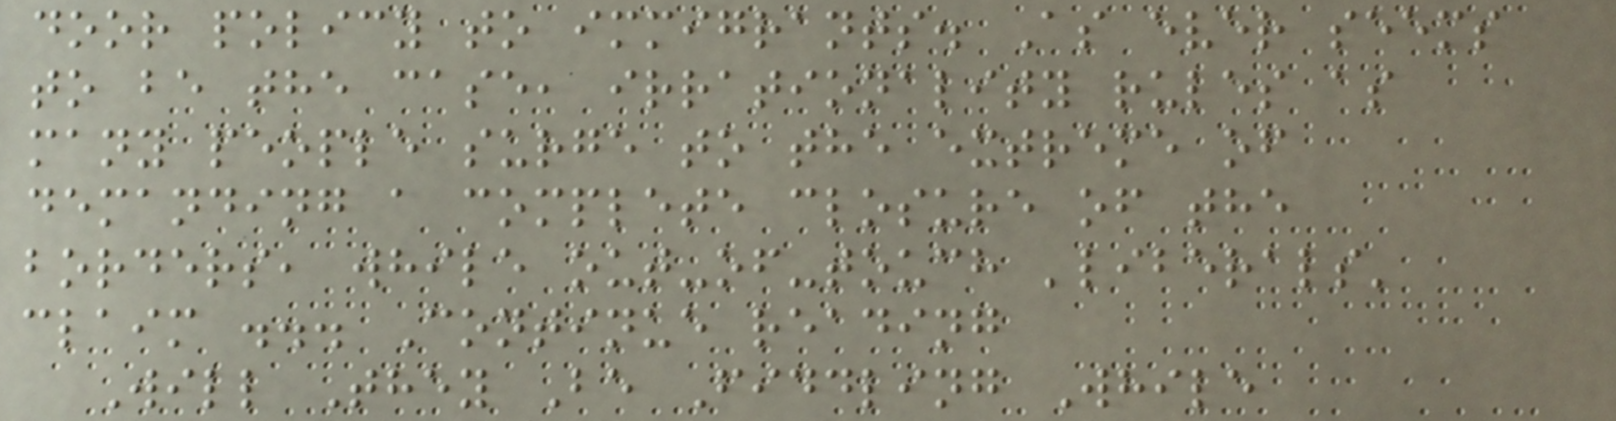door policy to immigrants. As ever seems
to be the case, irrationality rules as
many people surge to the extreme of
demanding a complete closure of the
borders, while out-of-touch 'liberals'
claim ... Continue reading
Will They Be Fiddling While
